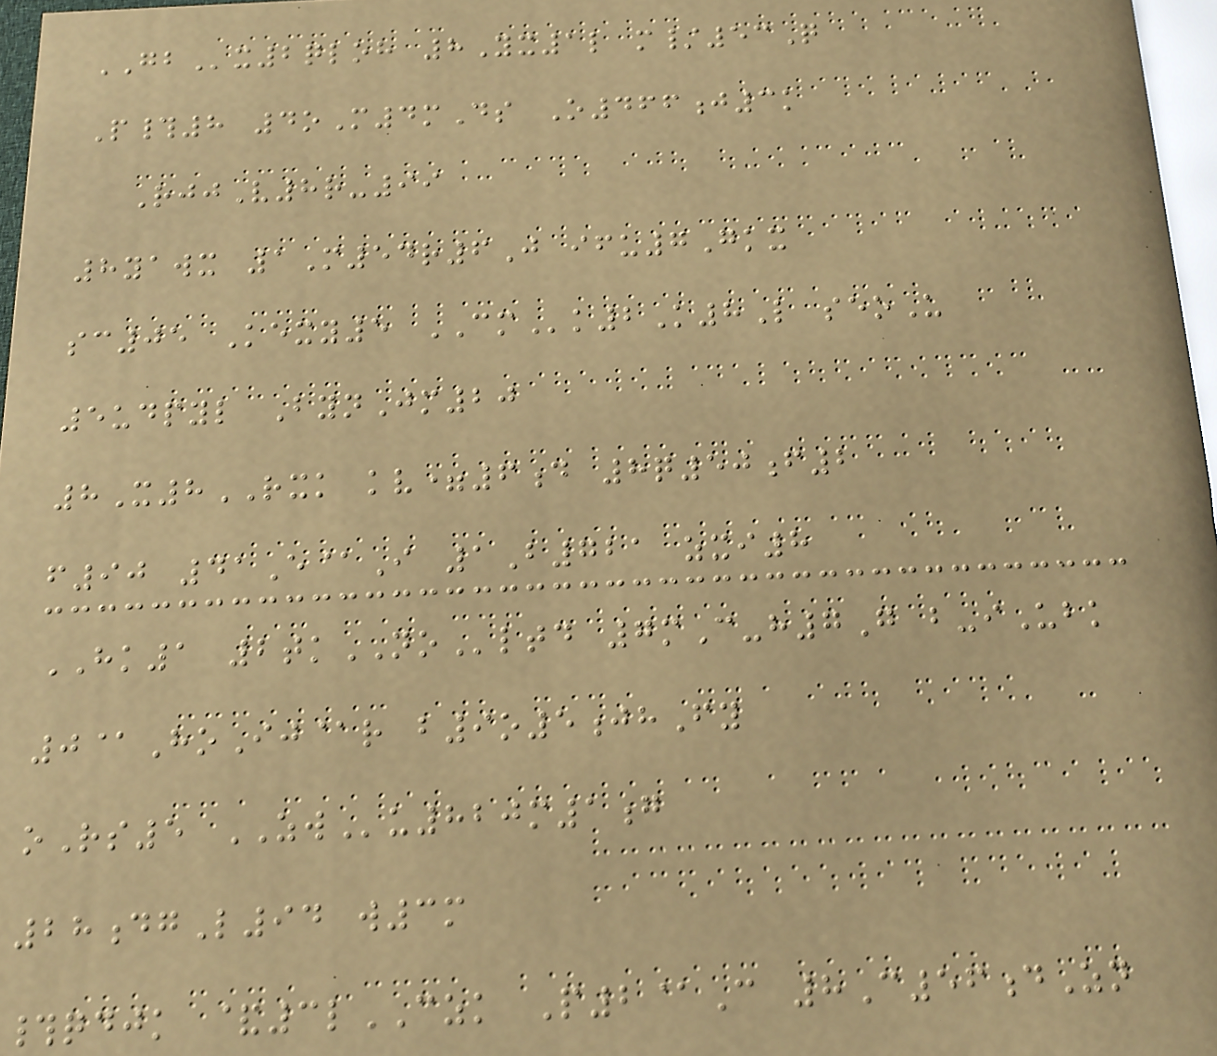GBx2qloh 8Yx1l m/53Q
P#8 4oM4mDs O466j3k
RjjV8r-99
8yawx 1M54r6J ifu7Gkx
sc05 Kexy5 CMk2K8L seoU
5udpyl BynJm20
8X8RXK kv=6d 8q50f2
f90 41E@I 1B721 zxi8
HK1 2tkNOltd 7mC-h7G b-iUbk
0@HoIj@r b9o5jhFy
oRs5 ZWu820m1g
28dgL94 w3m
#qdjk &3lCZK P2@C 8C56dZn
